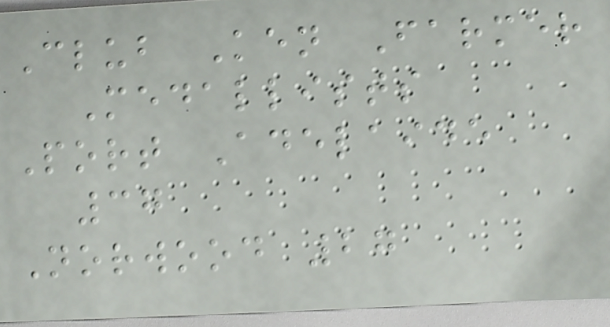Club Ken Farmer
Medallists
Port Adelaide
37
Norwood 27
